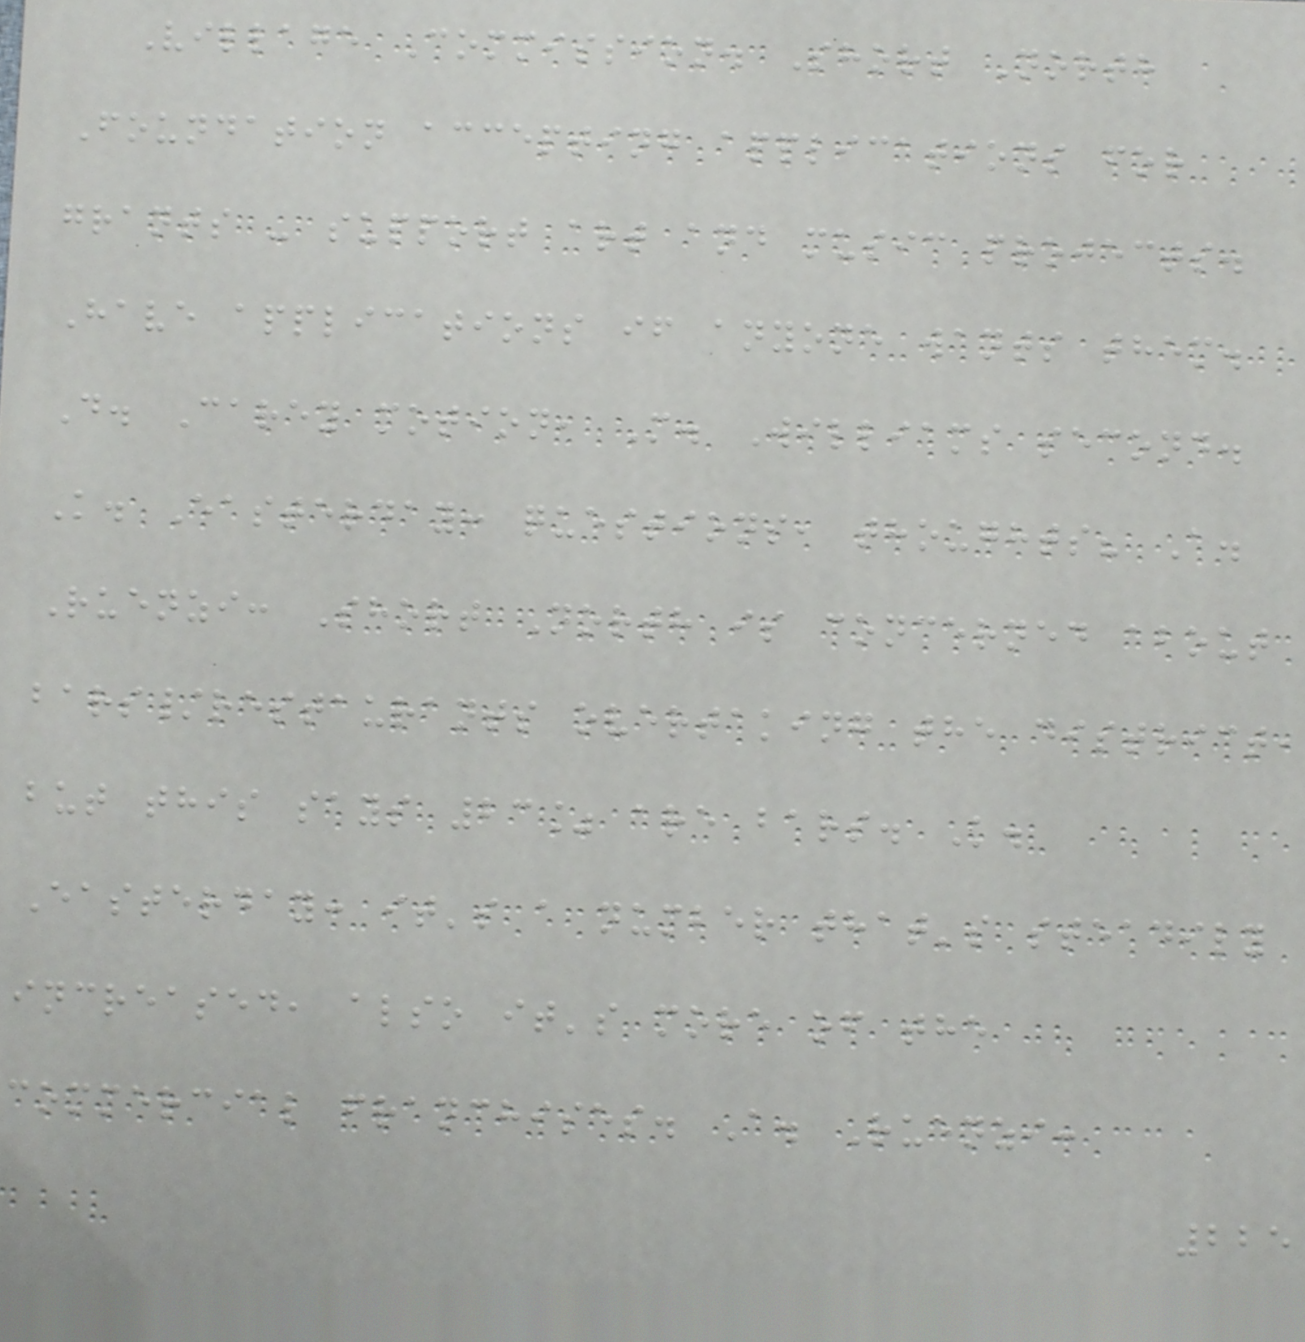Village Commission. Short North
Foundation accepting applications for
grants - support art and music projects.
Have applications if anyone wants them.
D. Carey motion, M. Williams second.
K. Easterday: questions, thoughts? A.
Ruenzi: Short North is concerned about
bars/restaurants overtaking the district,
but this says 23% are bars. K.
Easterday: it's a number that's steadily
increased, also it's more of the
commercial franchises. A. Ruenzi:
225
